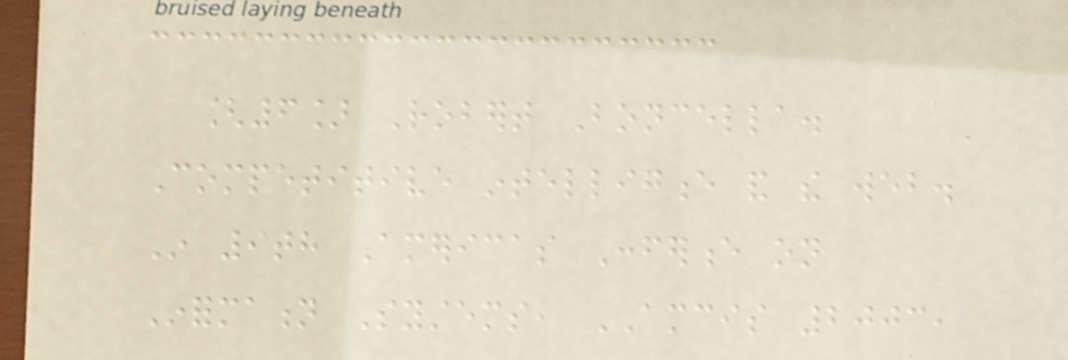[6] Robert Boncella.
Competitive intelligence and the web.
In 9th Americas Conference on
Information Systems, AMCIS 2003,
